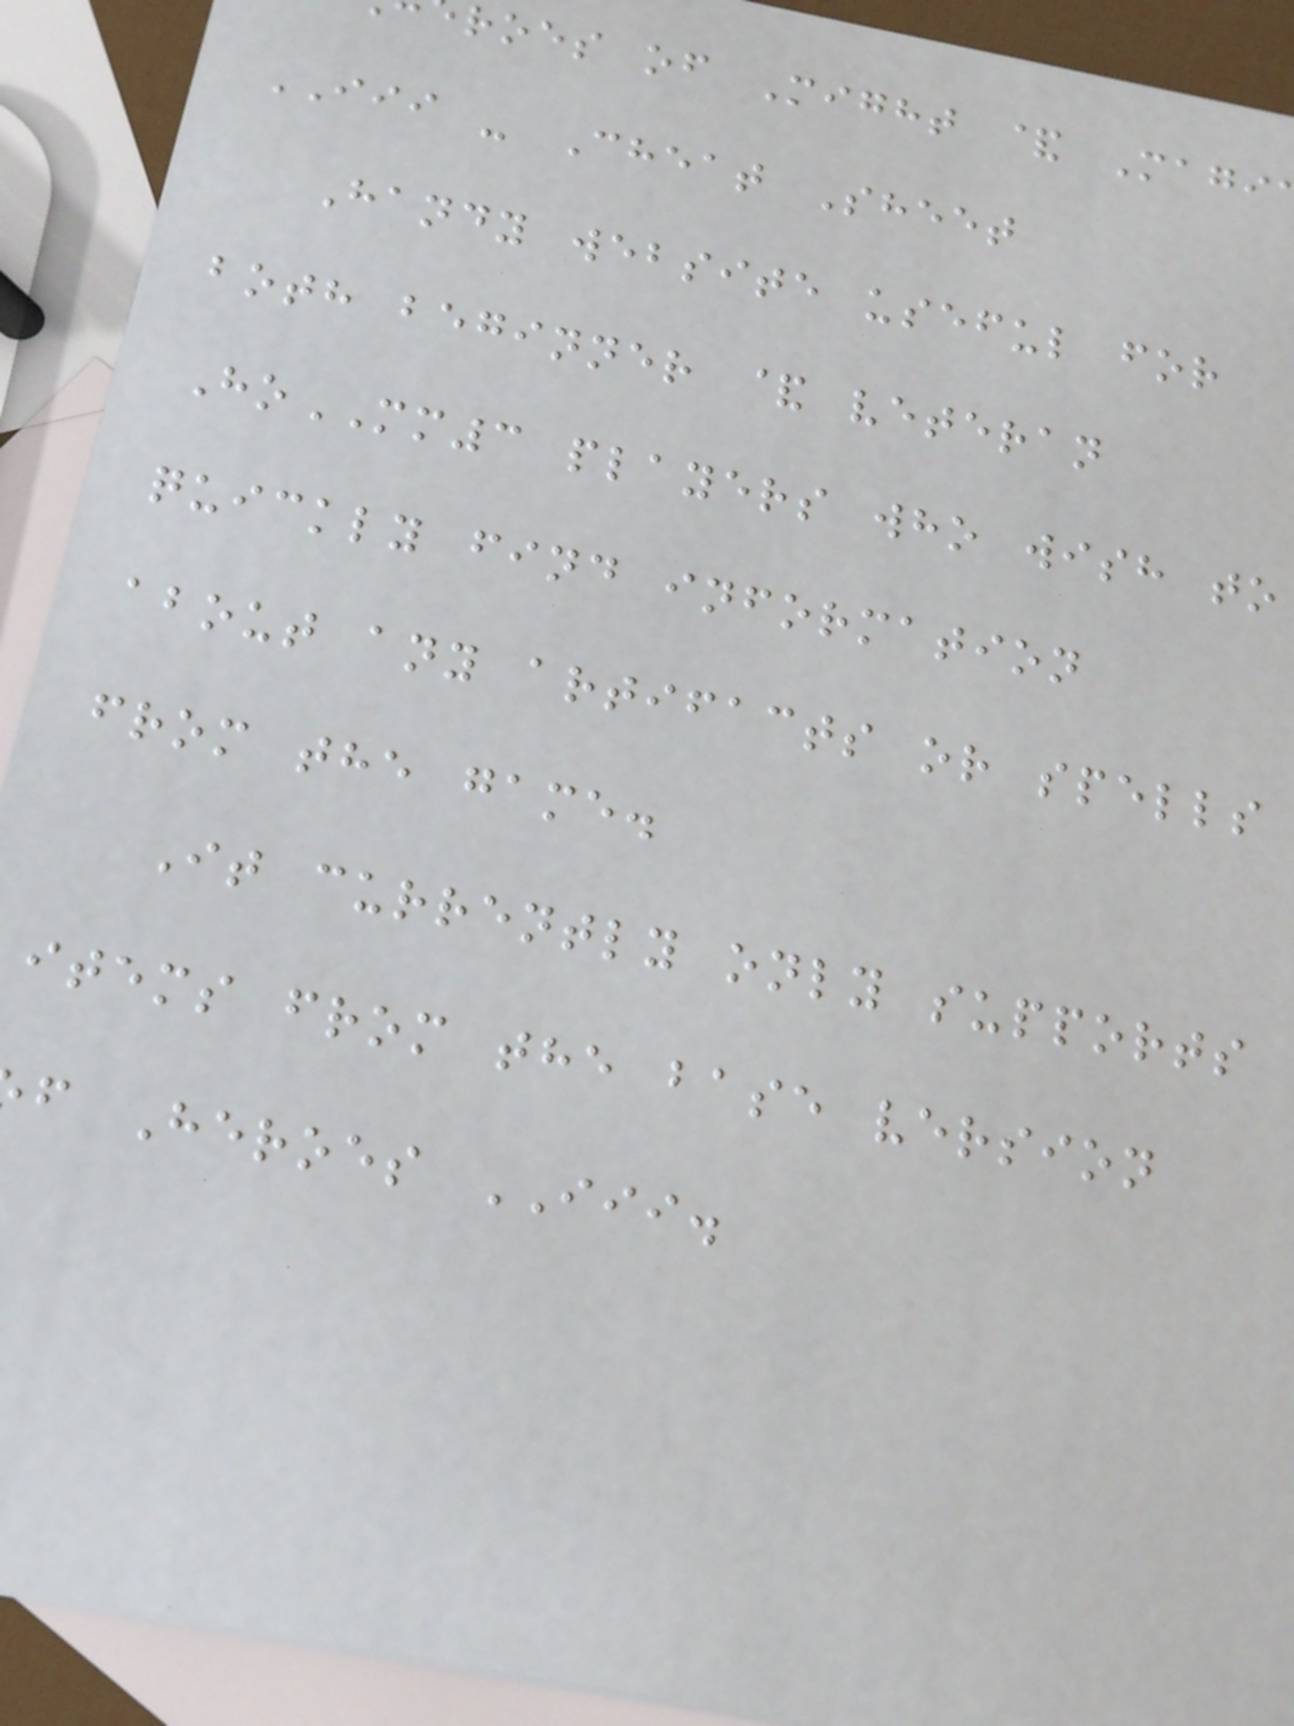roes of Might & Magi
III - Cheat Sheet
Handy website useful for
both beginner & veteran
HoMM3 players who wish to
quickly find information
about any artifacts or spells
from the game.
It currently only supports
items from the base version
f Heroes III.
